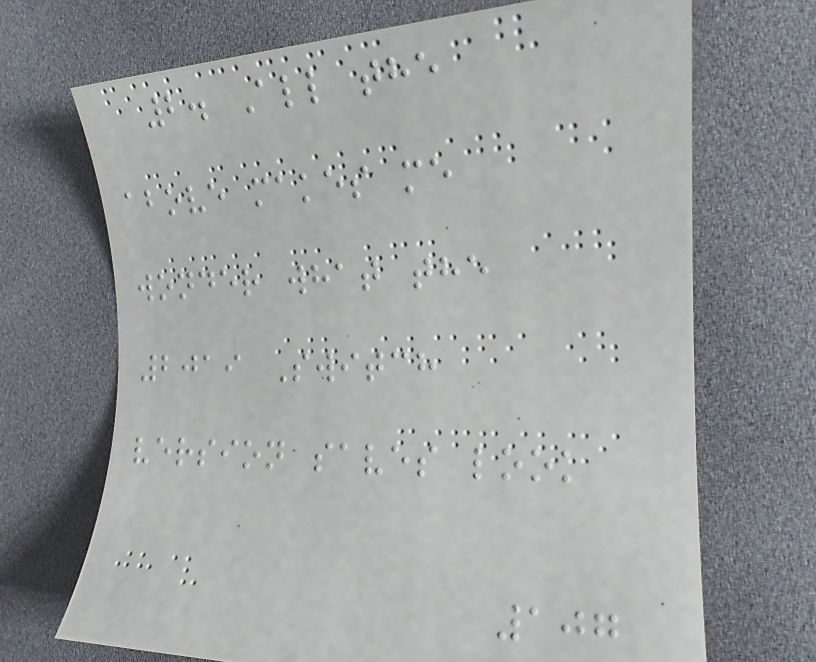2. All the
above makes me
wonder what the
2019 Switch
version saves look
107
